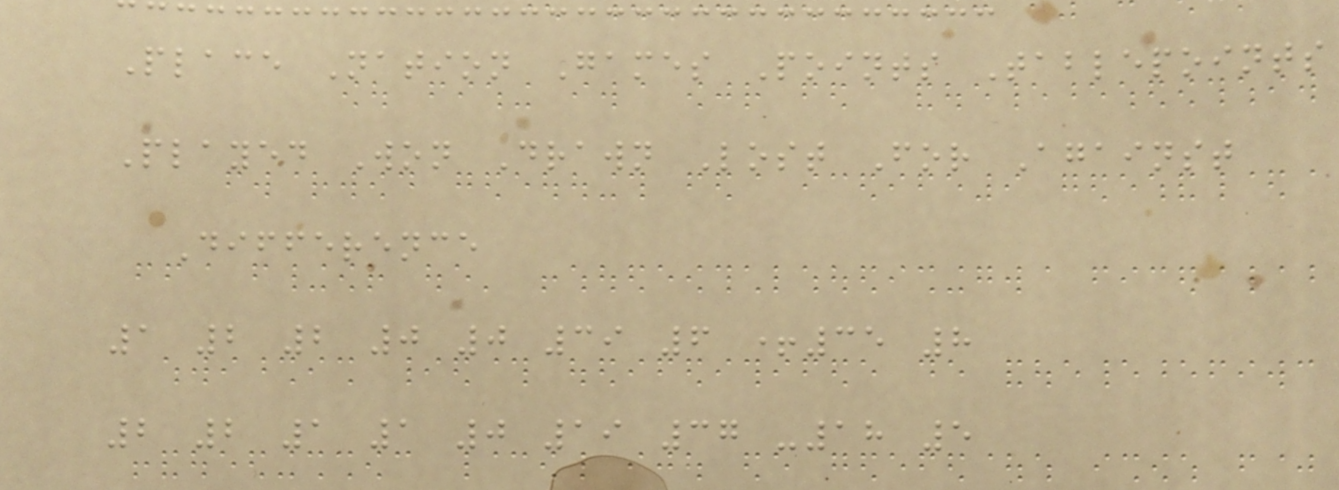Place Nation Games Points Tablepoints
Played Won Drawn Lost For Against
Difference
1 2 2 0 0 39 6 +35 8
2 2 1 1 0 19 37 -18 5
